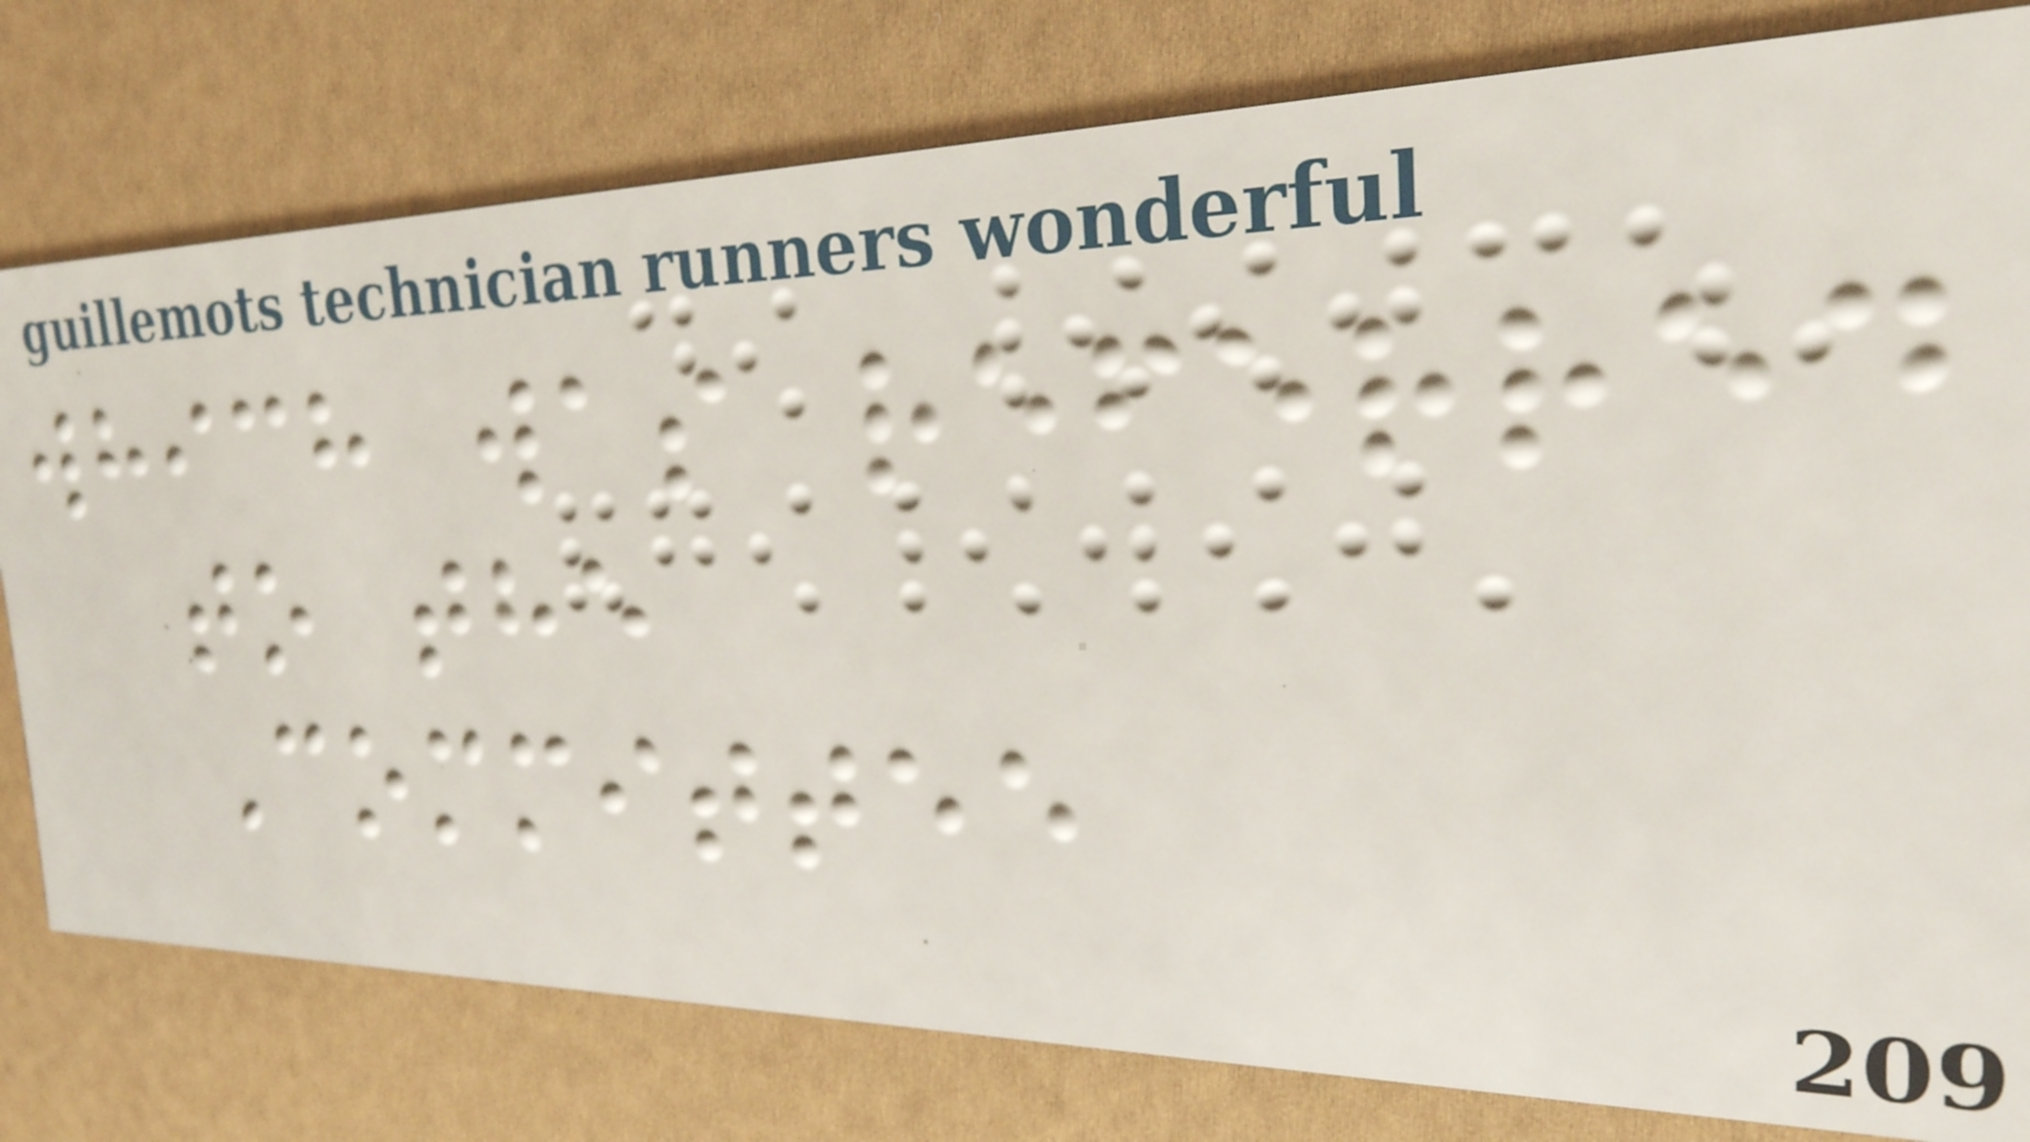which was referred
to the
Committee
